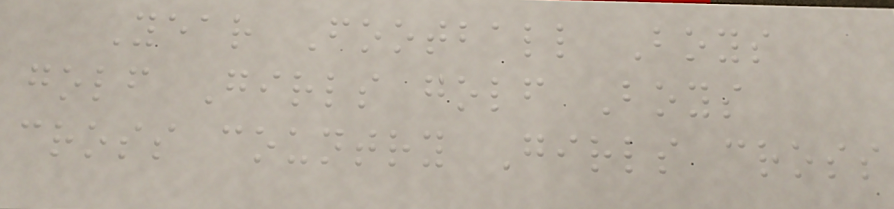Year Football Boys
golf Girls golf Boys
cross country Girls cross
